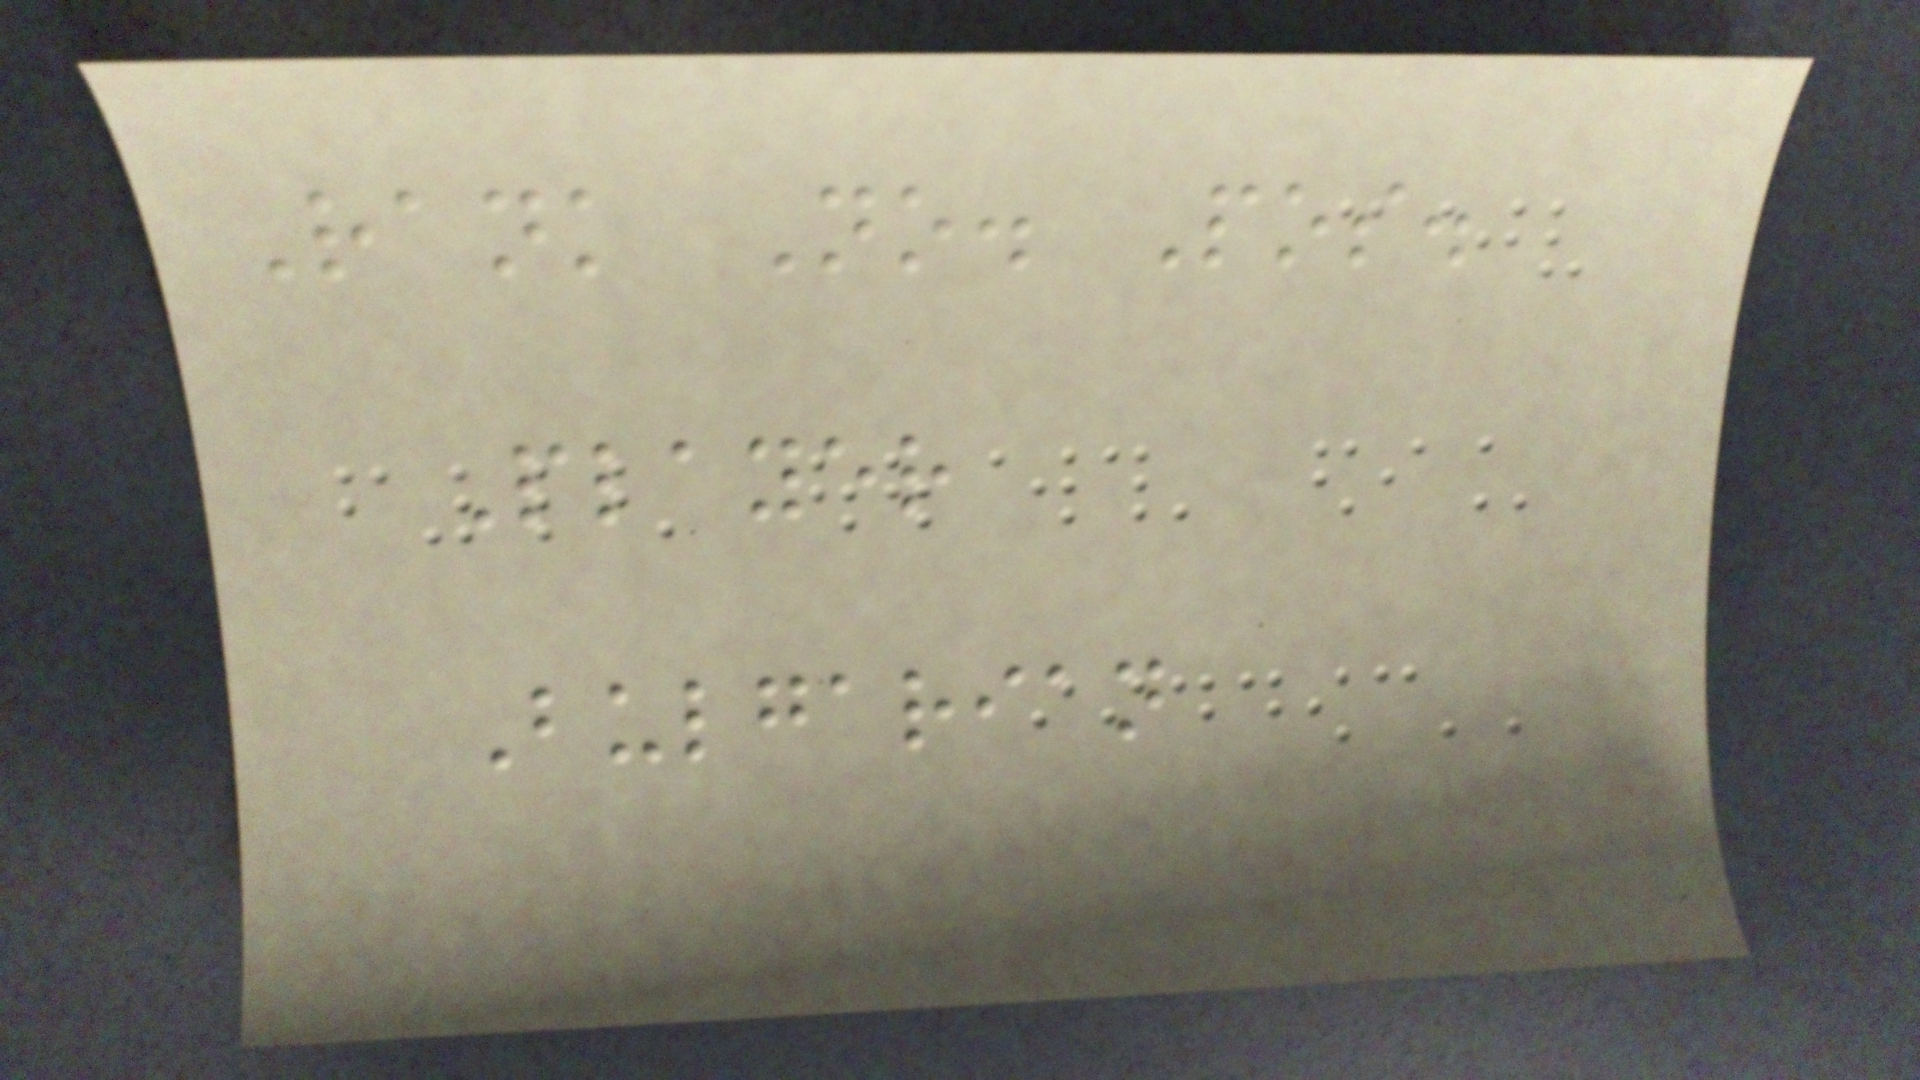Rank No. Pos.
Player
Bulgarian
